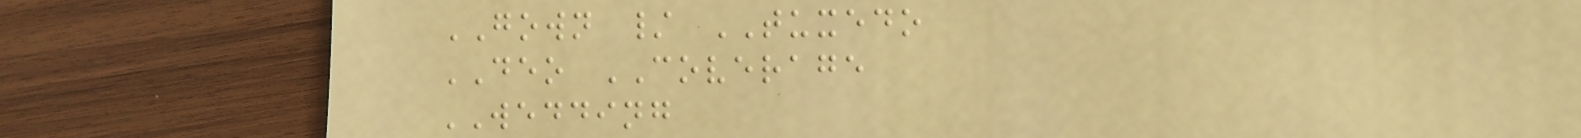GOWN / TUXEDO
DEO COVERAGE
WEDDING
